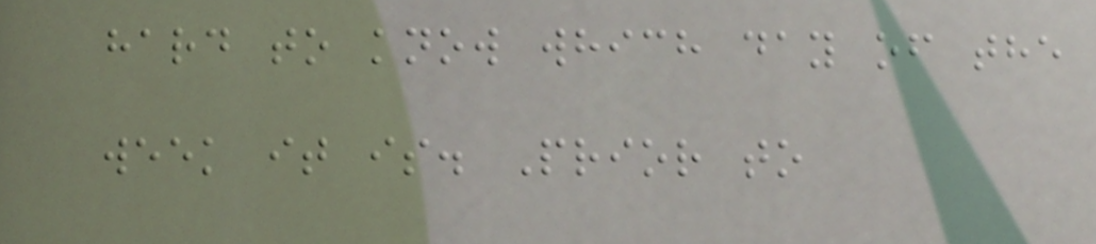hard to know which day of the
week it is. Prior to
